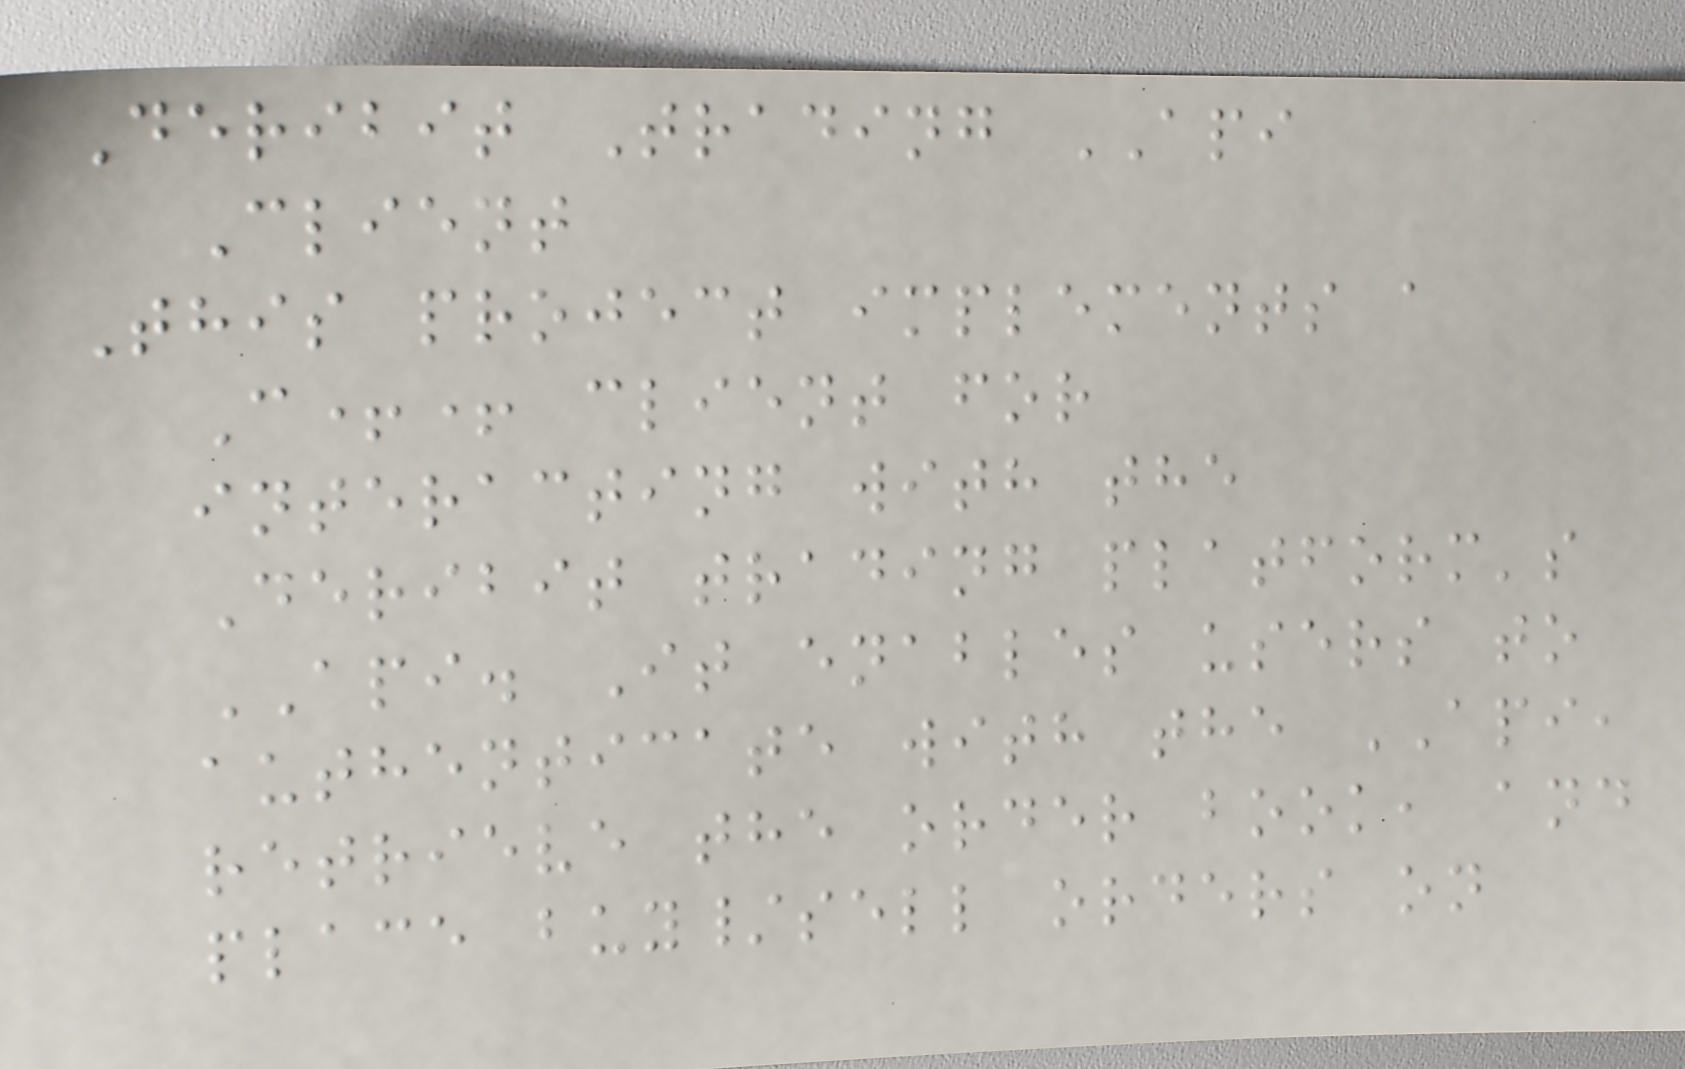Deribit Trading API
Client
This project implements a
C++ client for
interacting with the
Deribit trading platform's
API. It enables users to
authenticate with the API,
retrieve the order book, and
place buy/sell orders on
